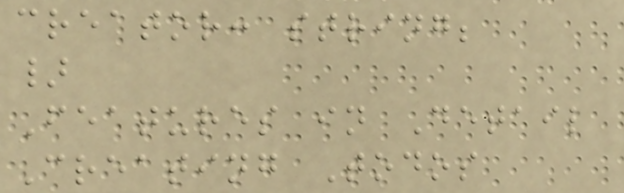creator: string;
}
Features in Detail
Creating Todos
